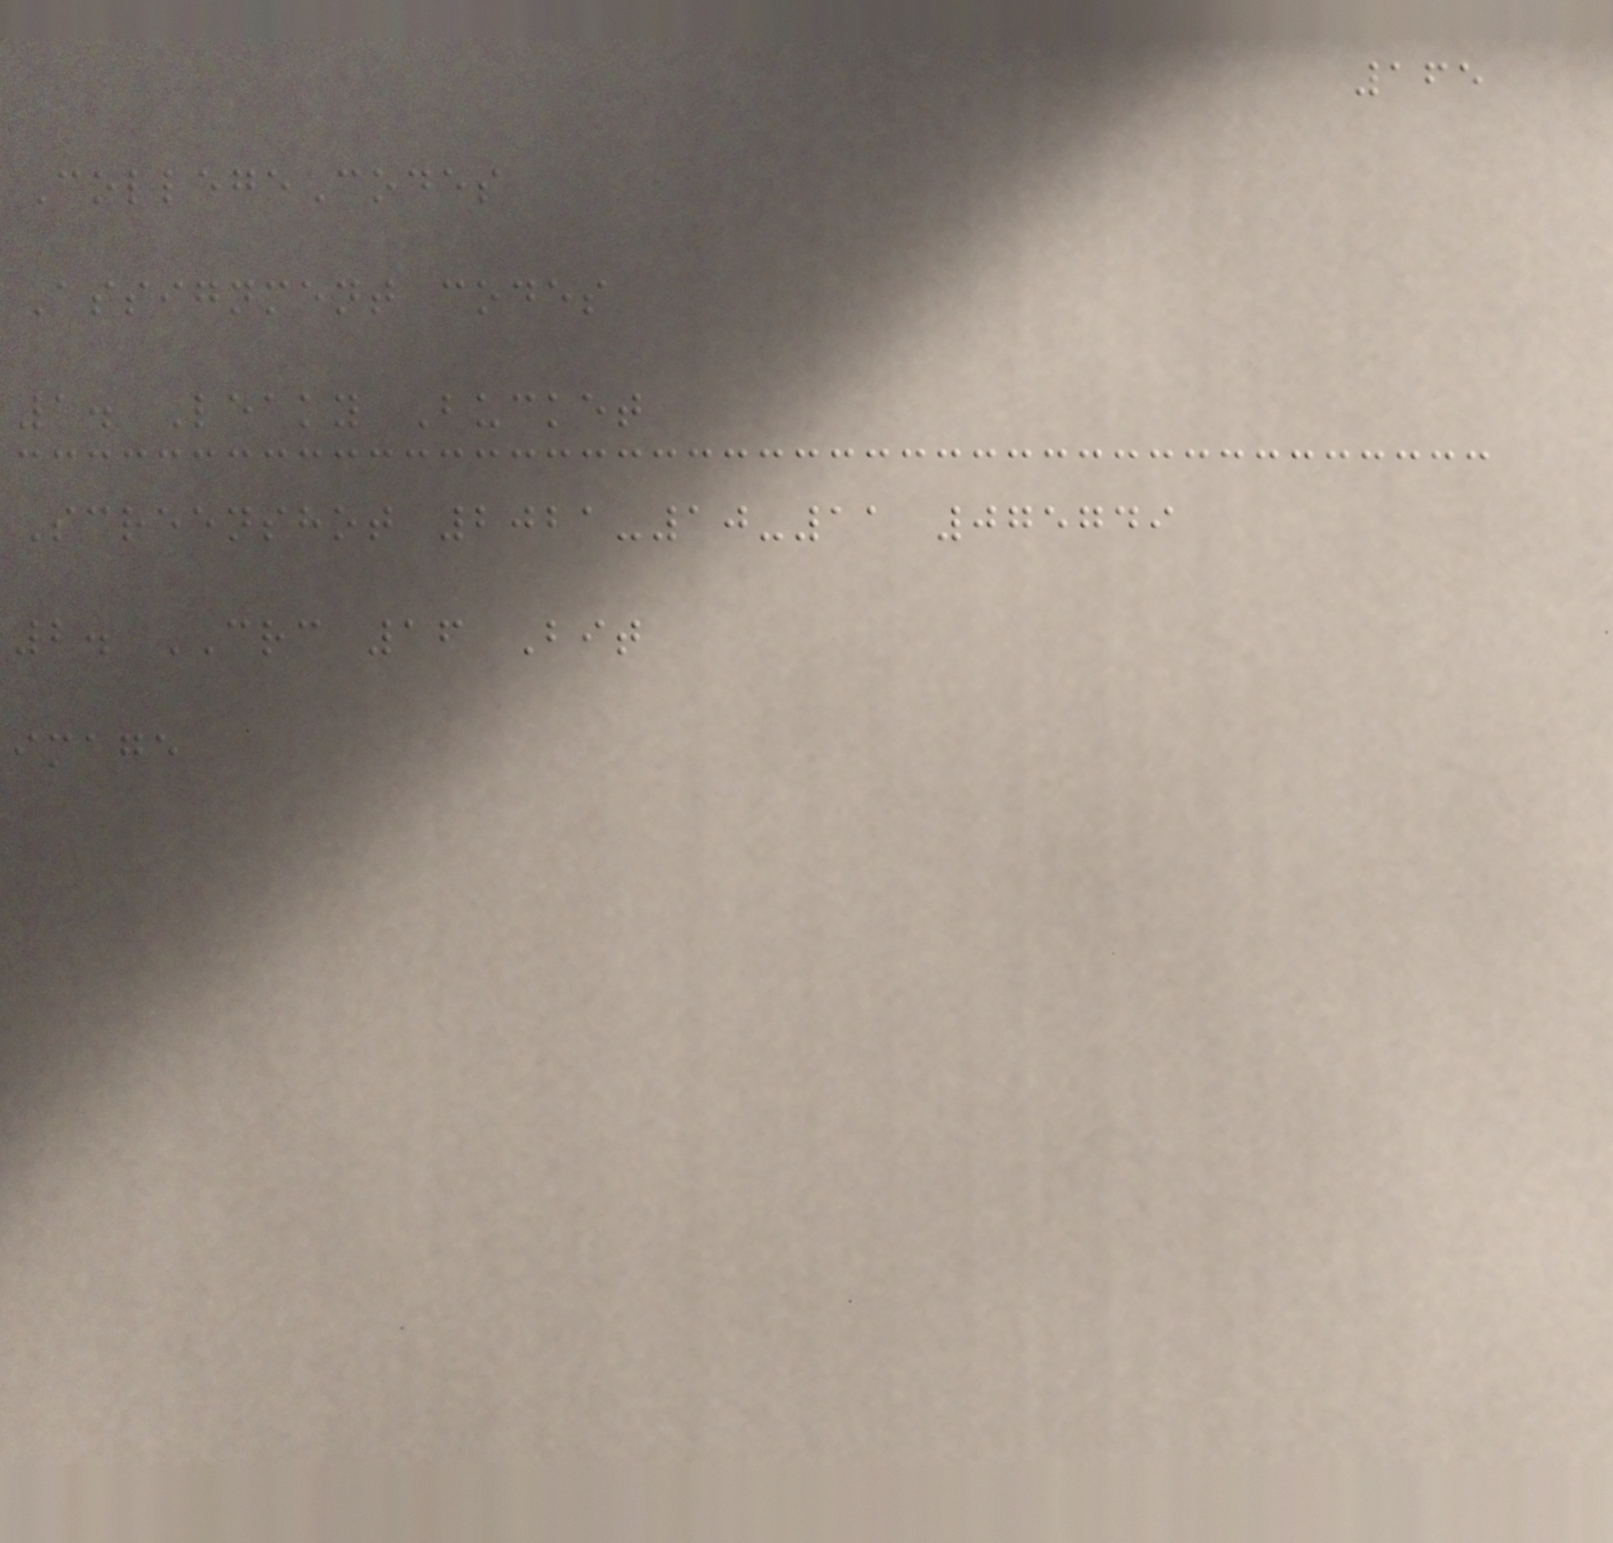165
CollegeCodes
Assignment codes
1. Leaky Bucket
Screenshot 2021-10-11 075749
2. CRC 16 Bit
image
